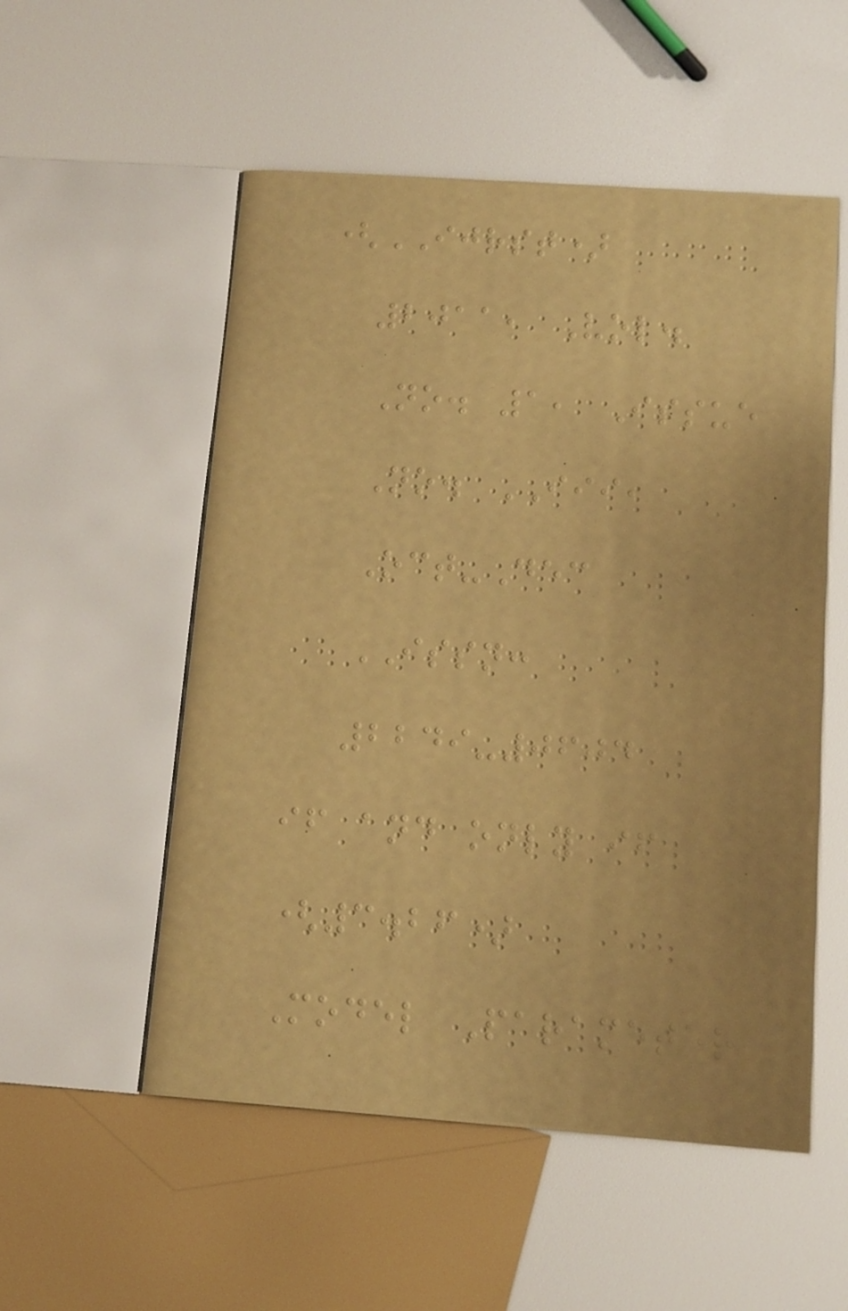(IJRST)
2011, Vol.
No. 1, Issue
No. III,
Oct-Dec
ISSN:
2249-0604
if and only if
(3.26)
Model Parameter
